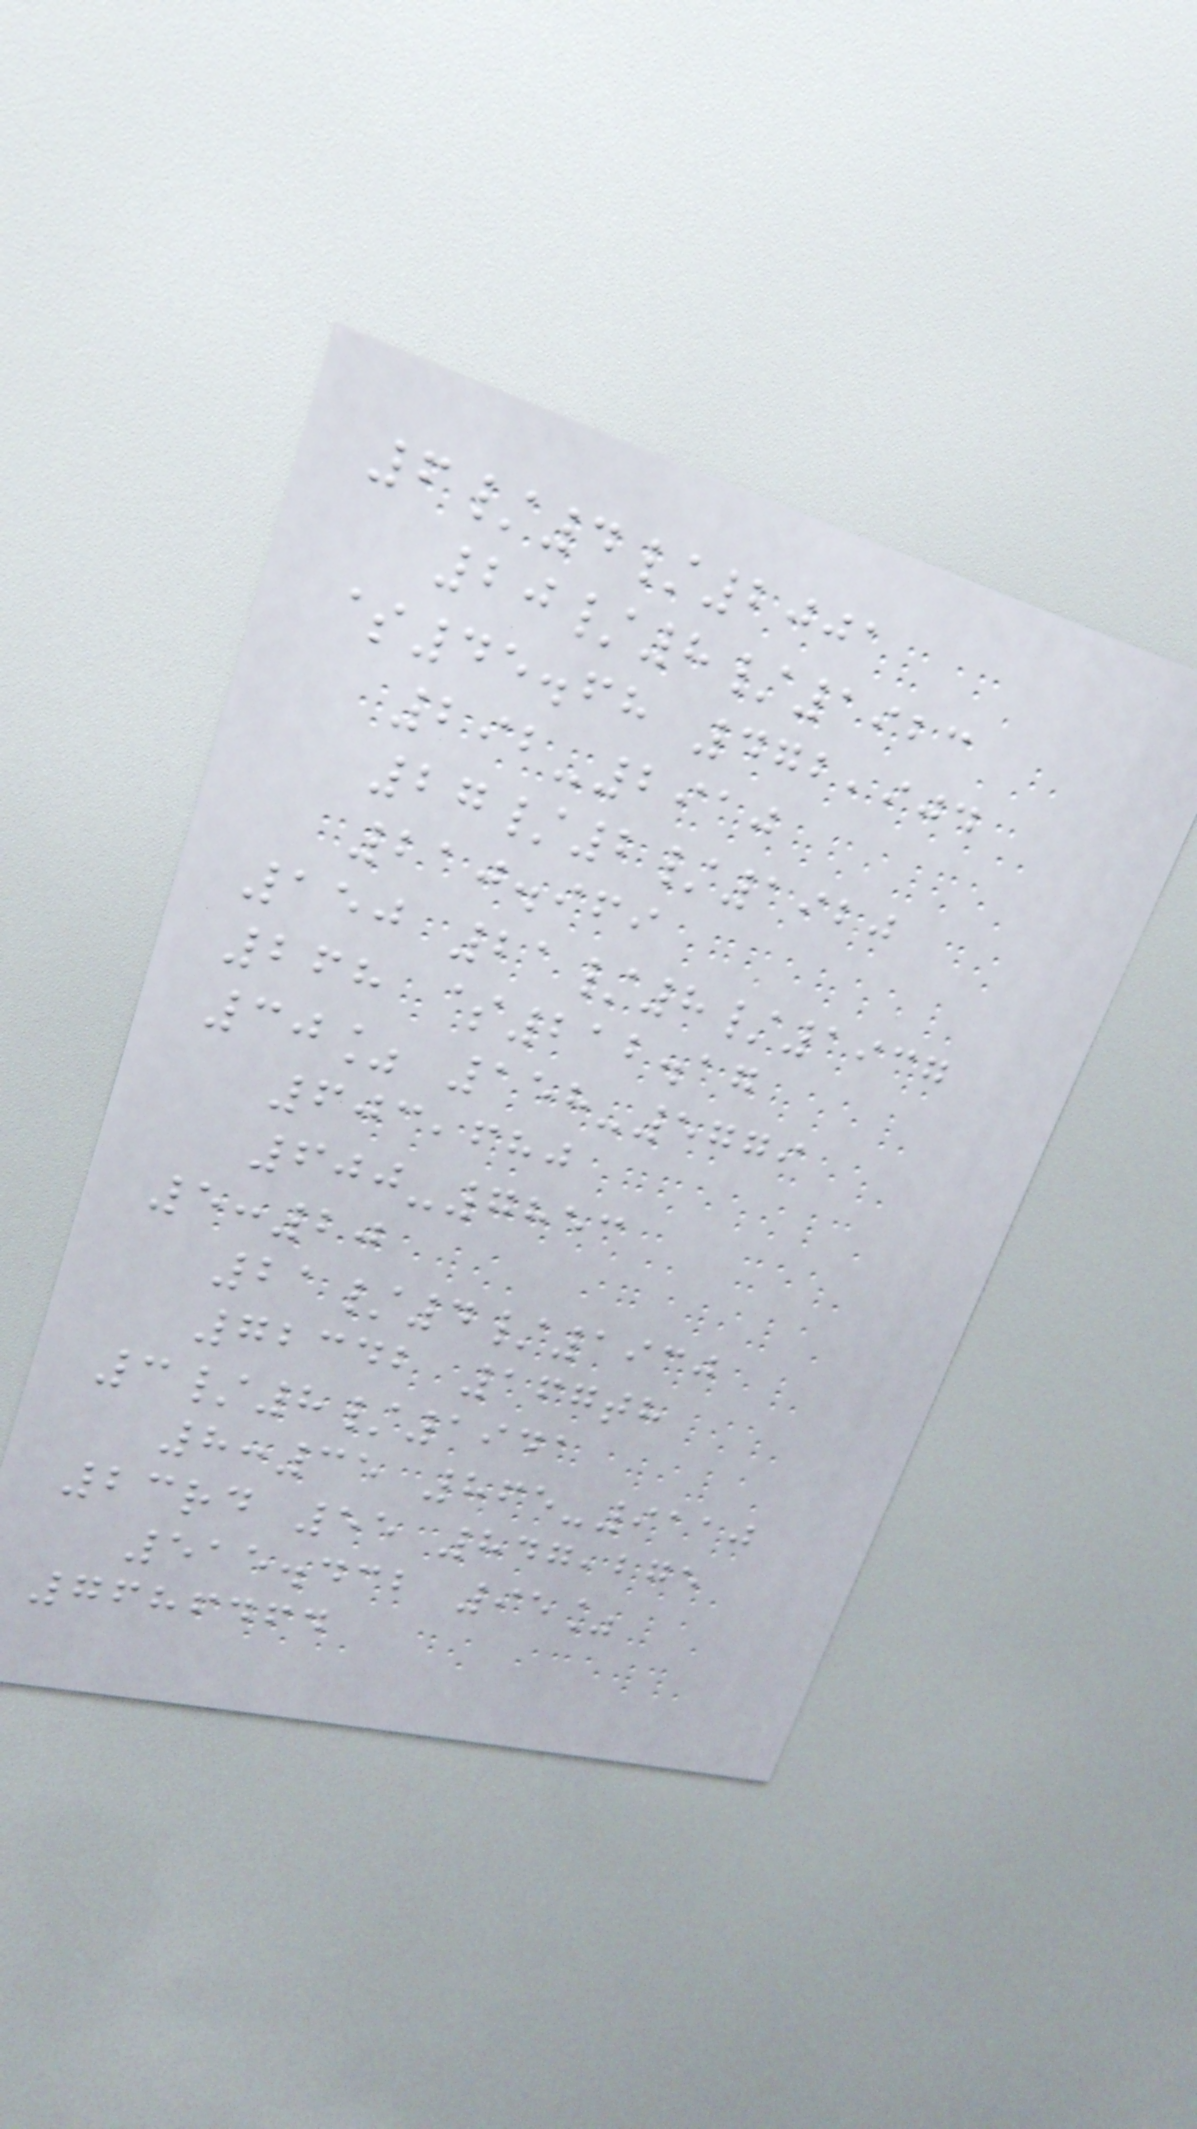6/4/2001
20/8/1923
$45.68 472,904
292-2910
27/2/1920
210.969
150 21/8/1937
268 $212.17
30% 158-5779
603,680
600-7853
5:20
21/4/1930
72342 167th
3/8/1941
8:35 865-9110
23rd 55 847,275
515.432 95%
7686464
